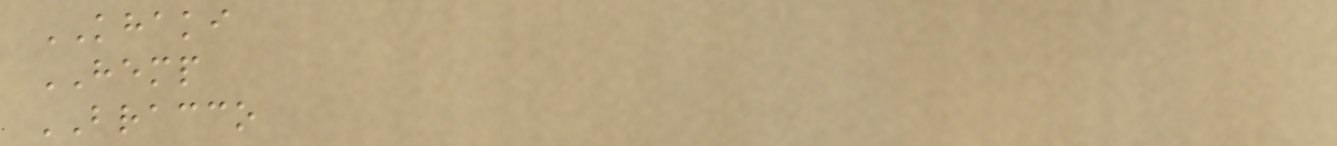KHAKI
HEMP
BRACCO
